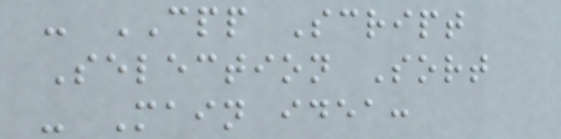- CPP Script
Selection Sort
- Main idea:
